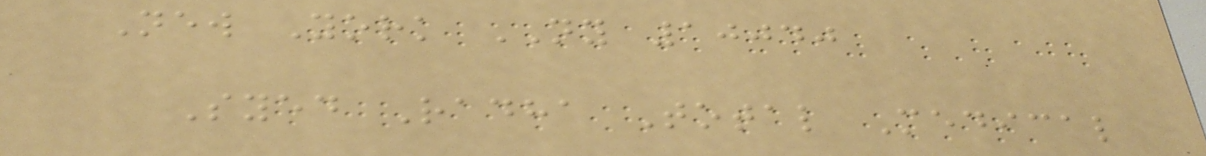New York NY 10040
Syed Radha Total Medical
